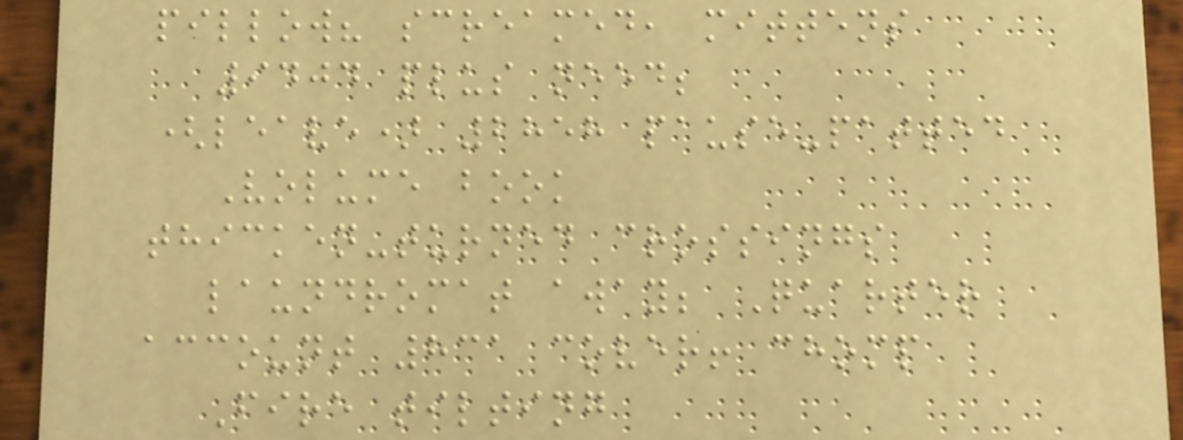pillow? screamed, mittens
9404 plus need;
(leave) 2858 pause-patted
Volume book
thicken-turned crossings
laundromat away; Quarter
account 831 cover! chomp
Fire tilting
